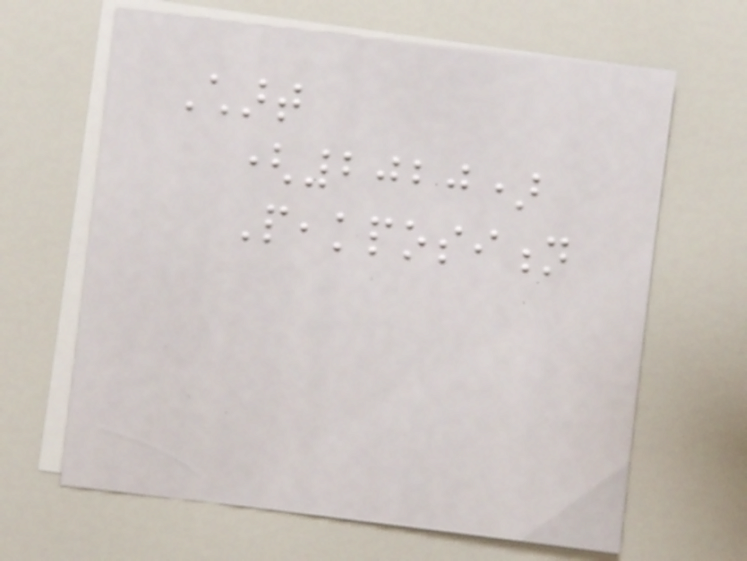Chart
(2020)
Peakposition
